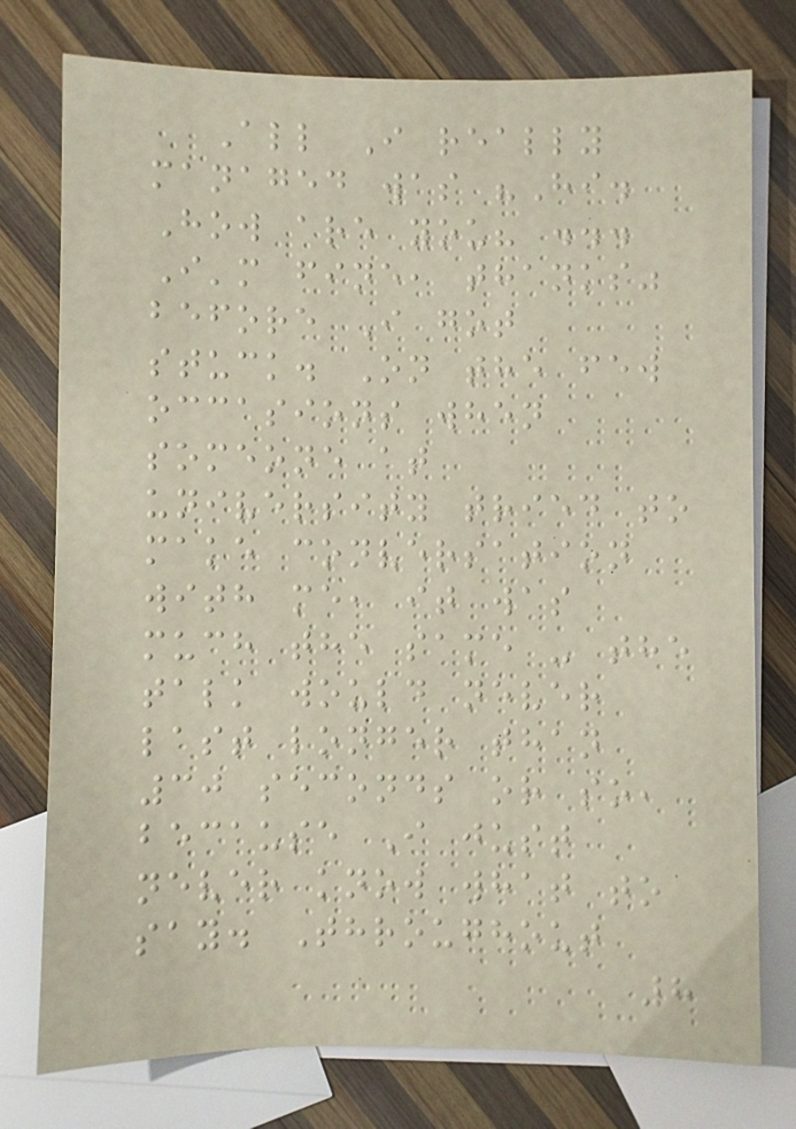All I really
managed was "Hi.
How are you? ...
I'm fine, thanks"
before I got
stuck. On the few
occasions when
someone at
university tried to
make conversation
with me, it was
much the same - the
talk would never
last longer than
30 seconds or so,
because I just
never know what to
say. Throughout
8
